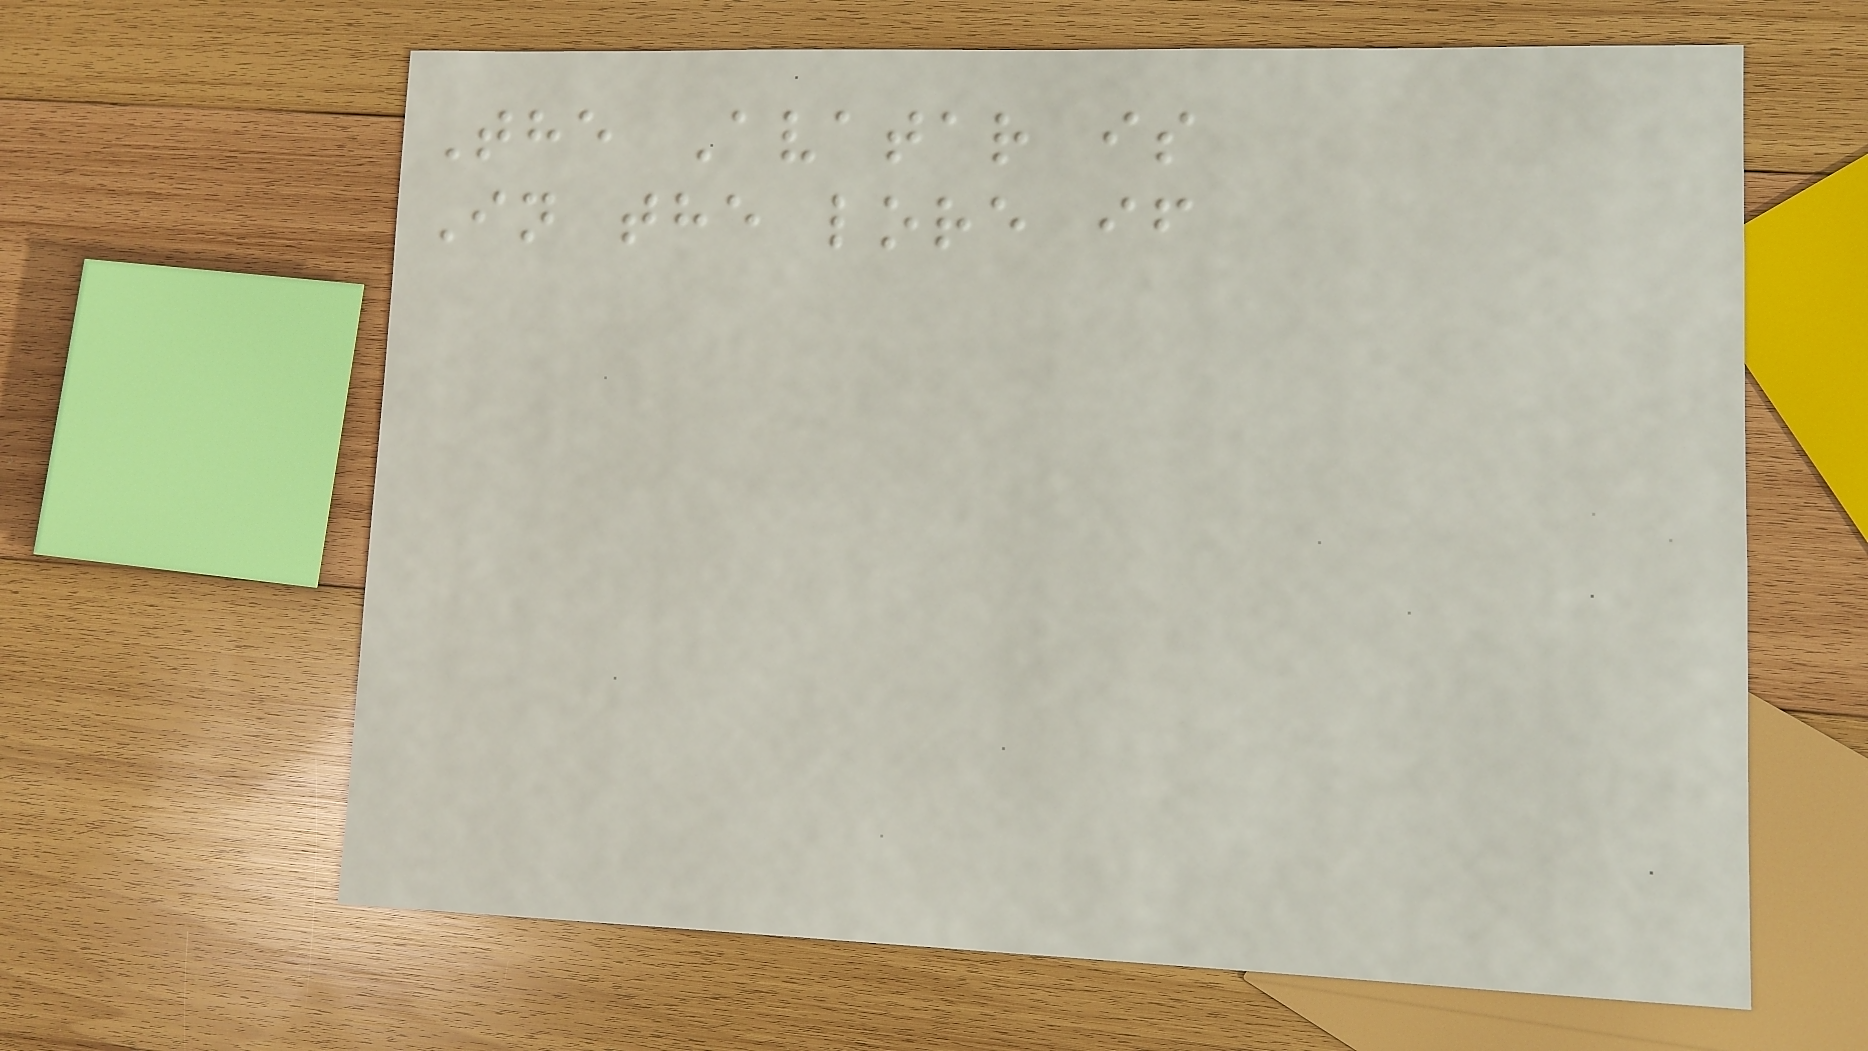The Avatar is
In the lore if
